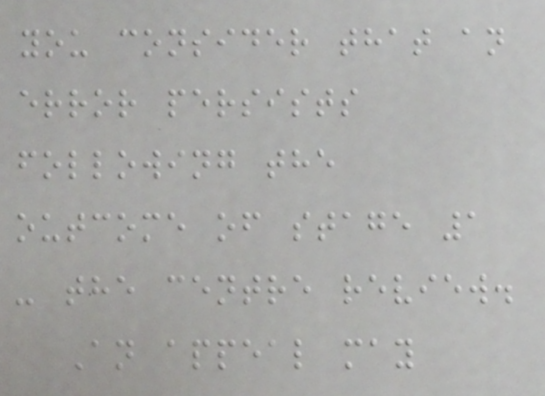you consider that an
error persists
following the
outcome of stage 1
- the centre review.
An appeal may
